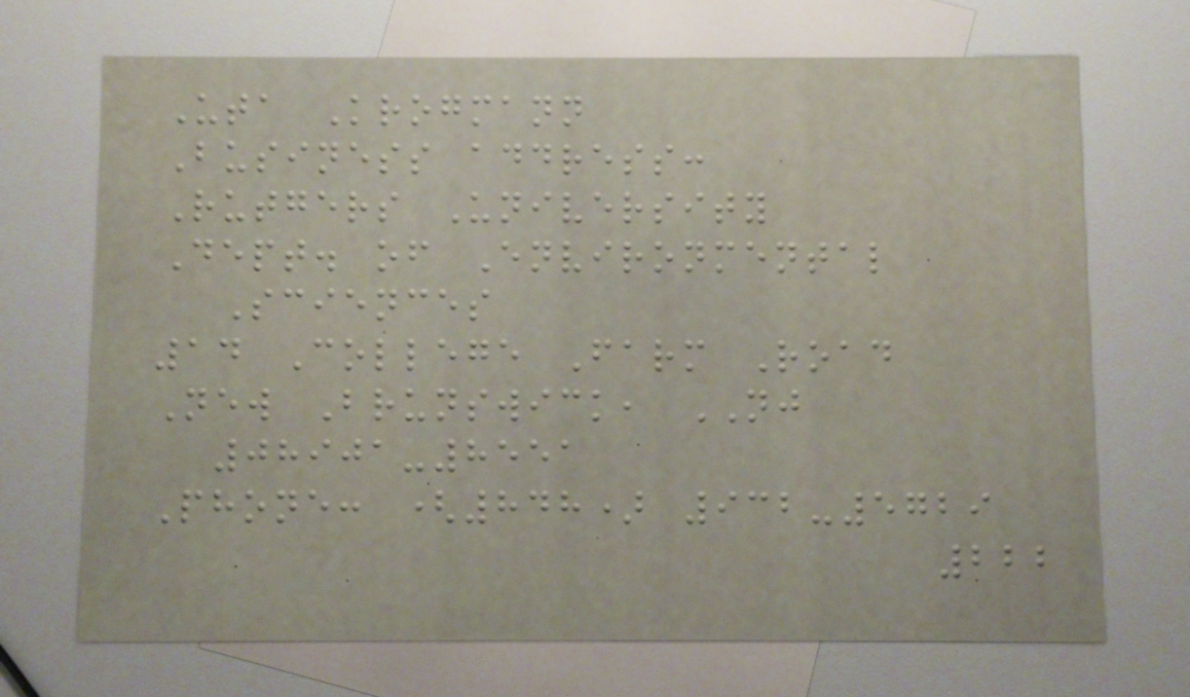Uta Krogmann
Business address:
Rutgers University
Dept. of Environmental
Sciences
14 College Farm Road
New Brunswick, NJ
08901-8551
Phone: (848) 932-5729
222
